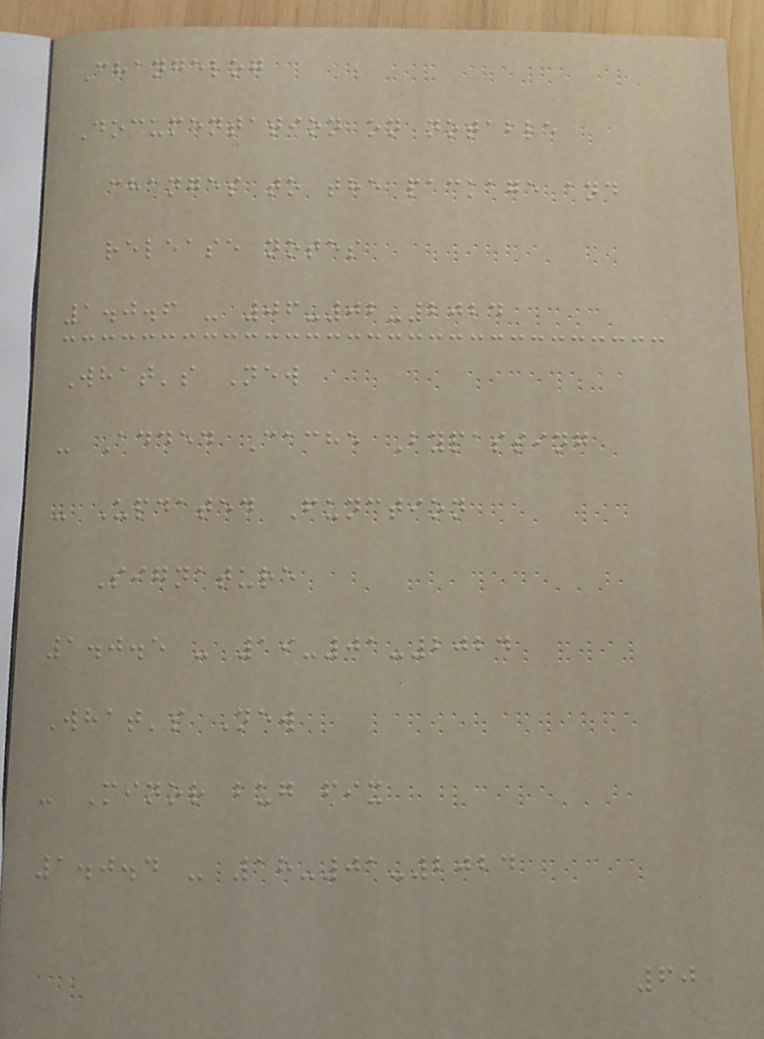Changelog
Documentation on notable
changes to the package and
release notes
1.0.6 - 06-02-2024
What's New
- Added Cache Bypassing
- Updated Function
Signature
1.0.5 - 19-01-2024
What's New
- Minor bug fix
1.0.4 - 18-01-2024
60
